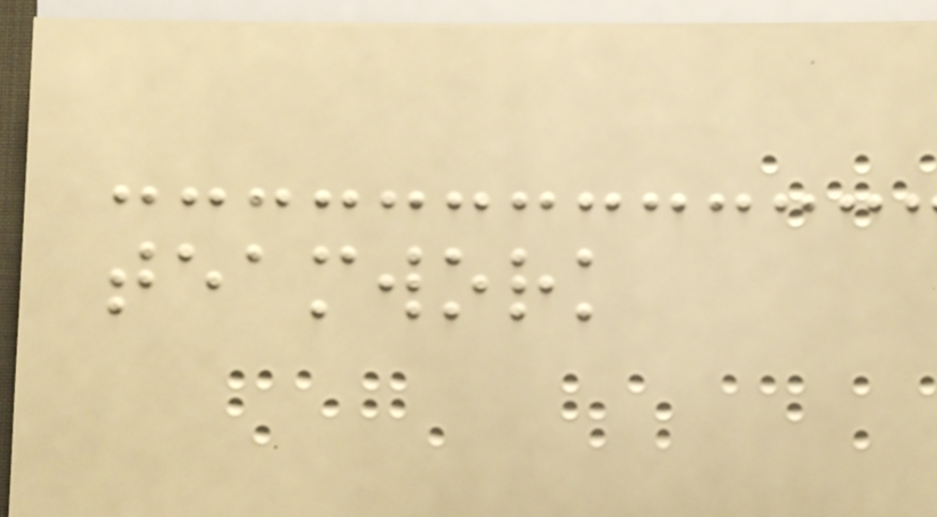teamwork
